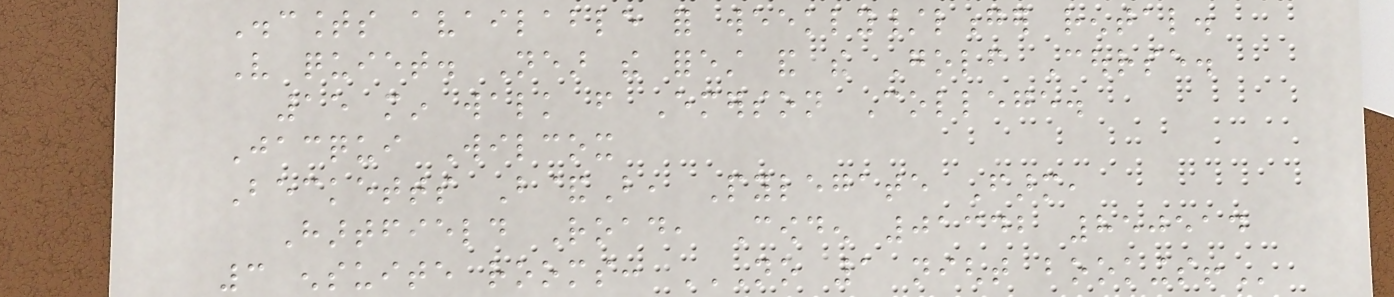Discounts available for weekly/longer rental.
Very quiet. Near the forest and the Golf Course.
15 min walk from Emerson College.
Jacqui Wilcox
Becketts B&B, Pylegate Farm,
Hartfield Road, Cowden 01342 850514
3 ensuite rooms: NO 1 NIGHT BOOKINGS!
